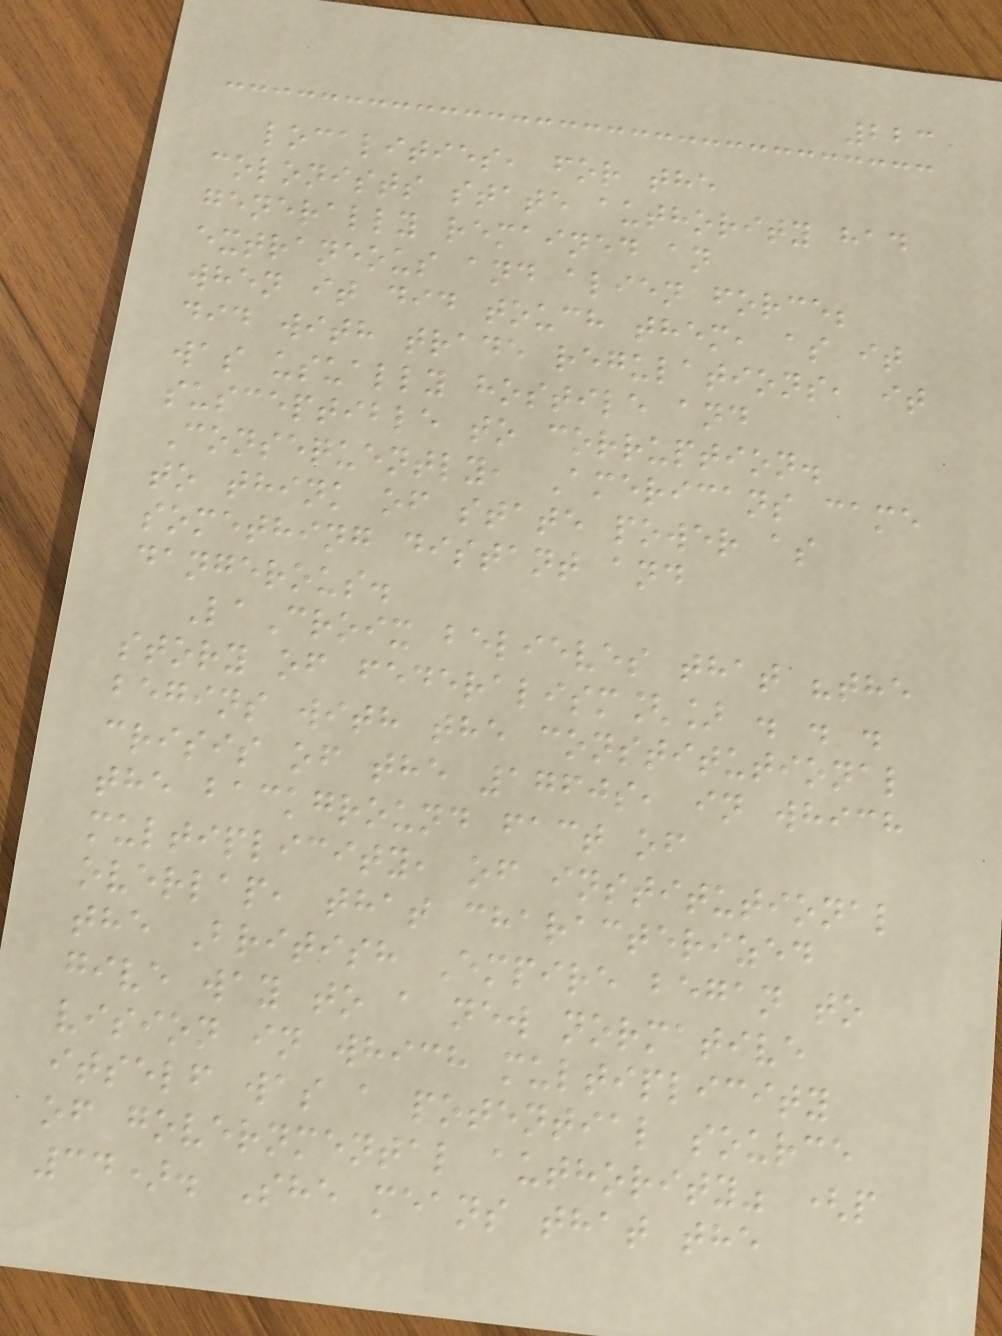223
localities, for the
colonists state authority had
generally remained an
extraneous and alien force;
when it did touch them, as it
did with trade regulations, it
was usually hostile and
susceptible to corruption.
Consequently, Americans came
to think of state power as
something distant and
dangerous.
LaCroix believes that "the
story of federalism[] . . .
begins with the constitutional
crisis of the 1760s, in which
the background fact of
multiplicity, of institutional
overlap, that characterized
the British Empire began to
give way to a new normative
vision in which multiplicity
itself was a potential source
of governmental authority" (p
34). She means that the
